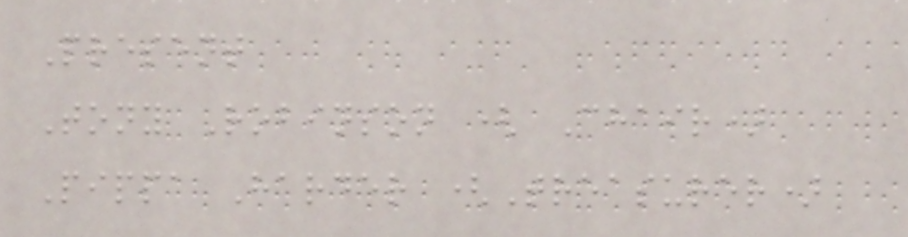Present
Tony Robinson ( Chair)
Pippa Harder (Treasurer)
